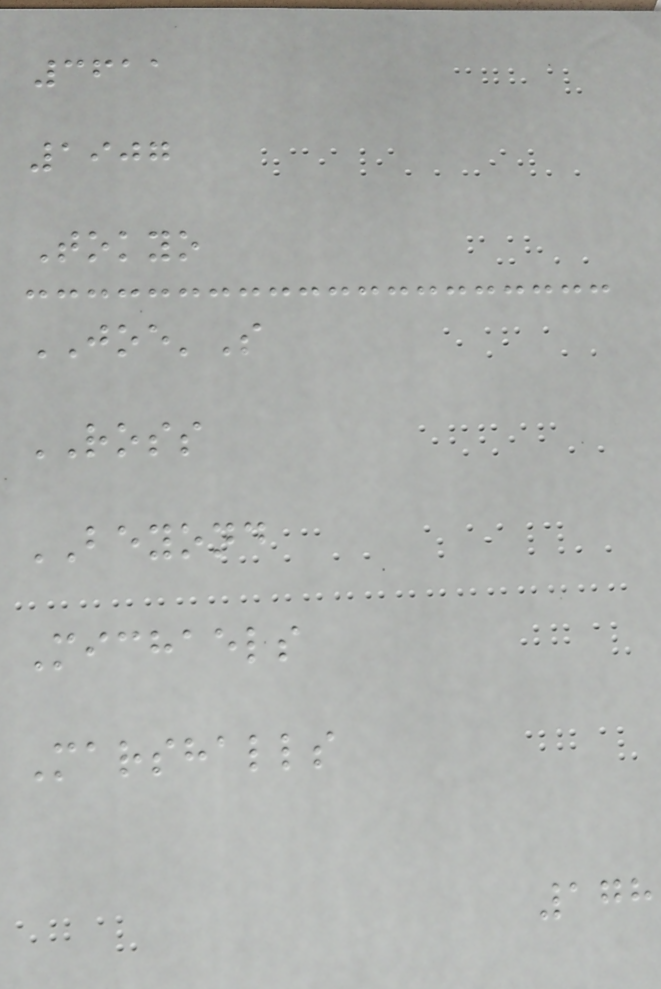3611
1907
Tokyo
JOE'S
ROSS
BEYOND
Michaels
Marshalls
178
